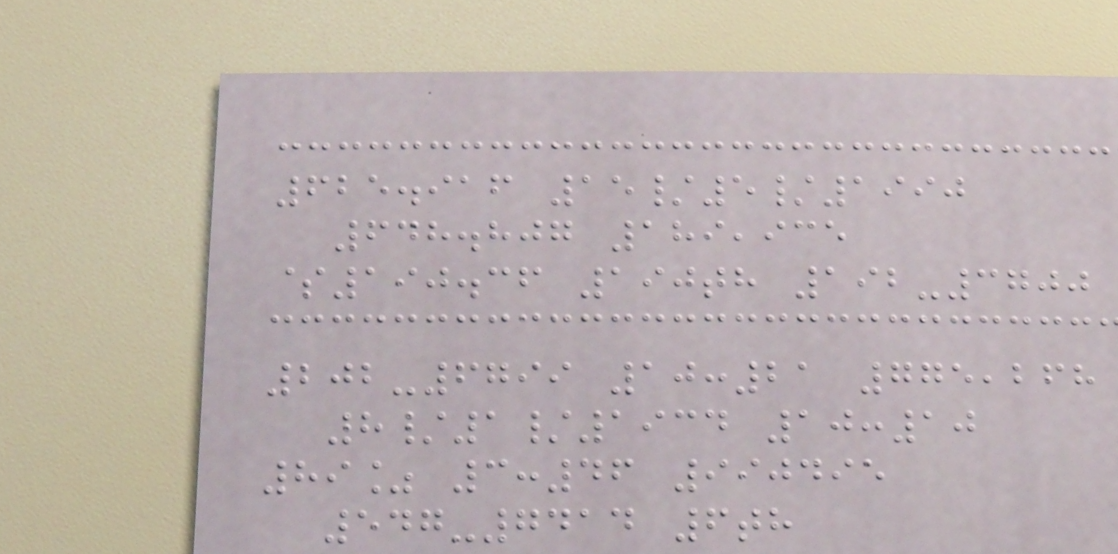625.916 15/5/1990
648.807 189,935
$190.36 190th 192-3700
202-6799 10:21 775,268
8/1/1934 10:10
89% 3:46 990495
547-7414 6th
